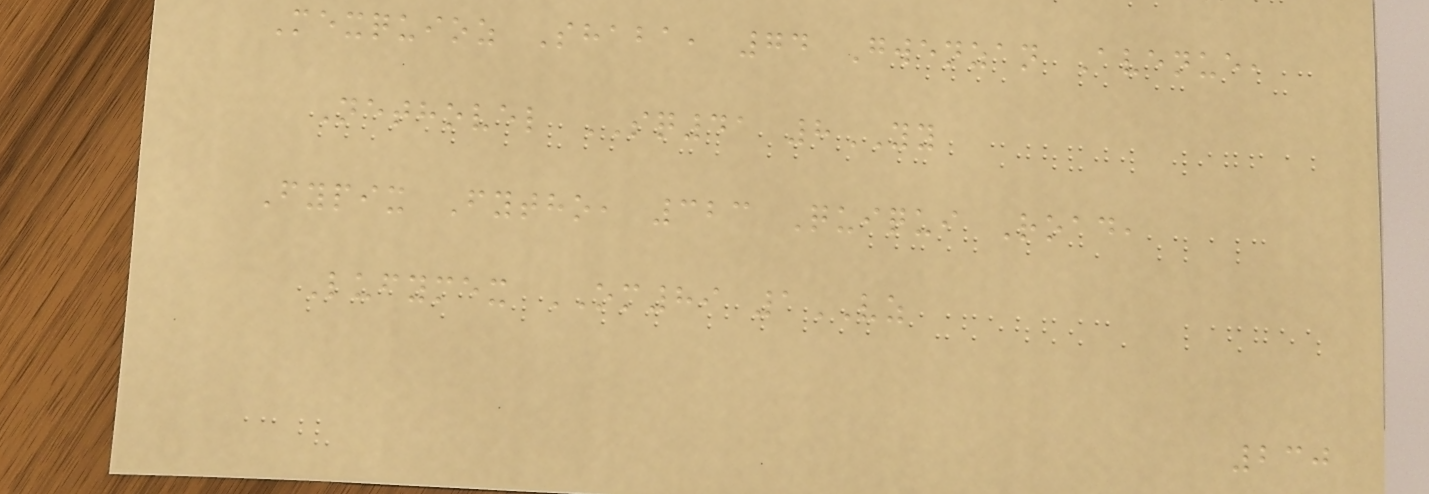Mexquioz Shaba, 74 Gwenzan Avenue,
Nethovel SQ41 8YY
Fypix Fytho, 323 Quiqui Road,
Lufymex OM89 1VZ
230
